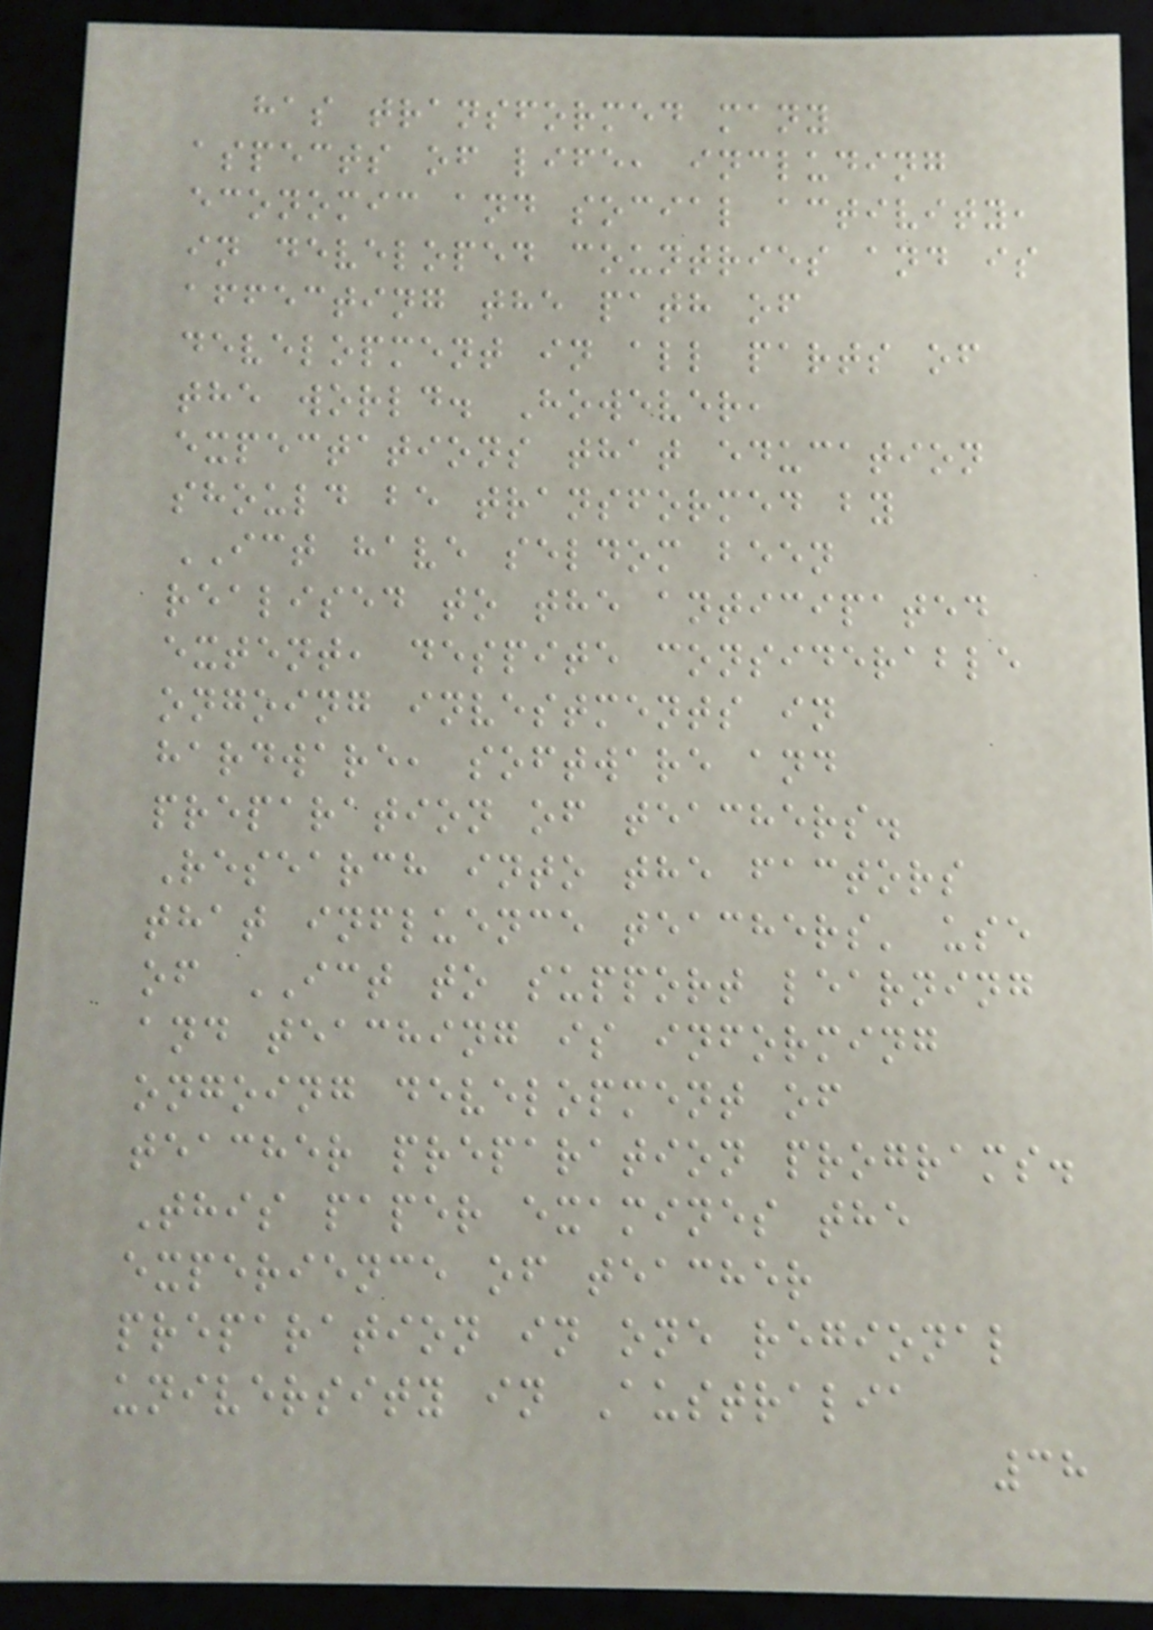has transformed many
aspects of life, including
economic and social activity,
in developed countries and is
affecting the path of
development in all parts of
the world. However,
expectations that education
should be transformed by
ICT have seldom been
realised to the anticipated
extent, despite considerable
ongoing investments in
hardware, software and
preparation of teachers.
Research into the factors
that influence teachers' use
of ICT to support learning
and teaching is informing
ongoing development of
teacher preparation programs.
This paper examines the
experience of teacher
preparation in one regional
university in Australia
38
